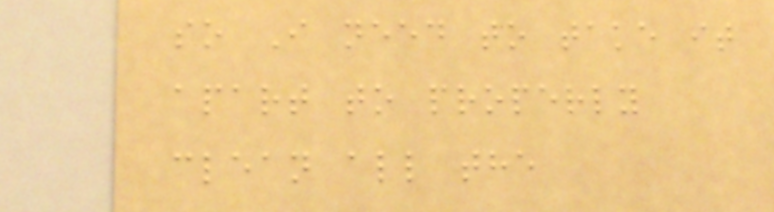so I need to take it
apart to properly
clean all the
